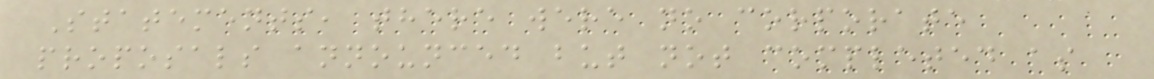Statements, there were no corporate
proposals announced but not completed as
